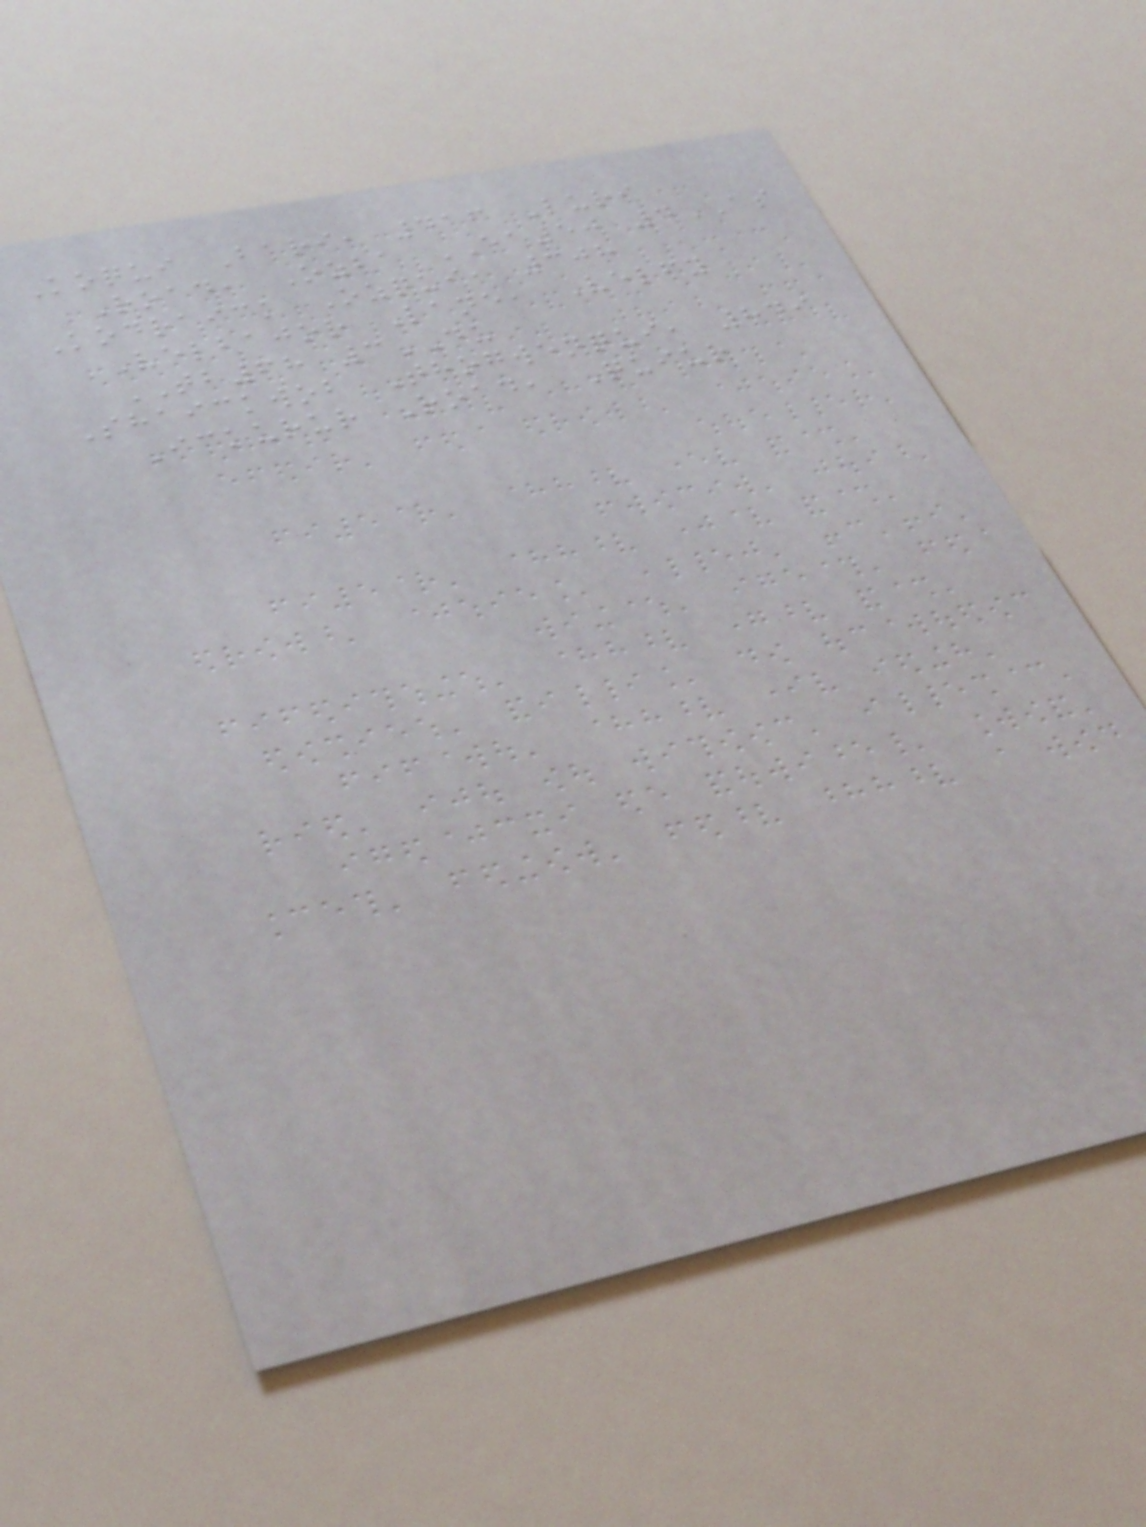Koqui Bari, 416 Luri
Road, Ozba EA50 4AS
Kodraick Ozqui, 308
Velbajor Lane, Velfy
TB68 3DU
Shaickwob Thogwenqui, 849
Ickurur Road, Quiur
